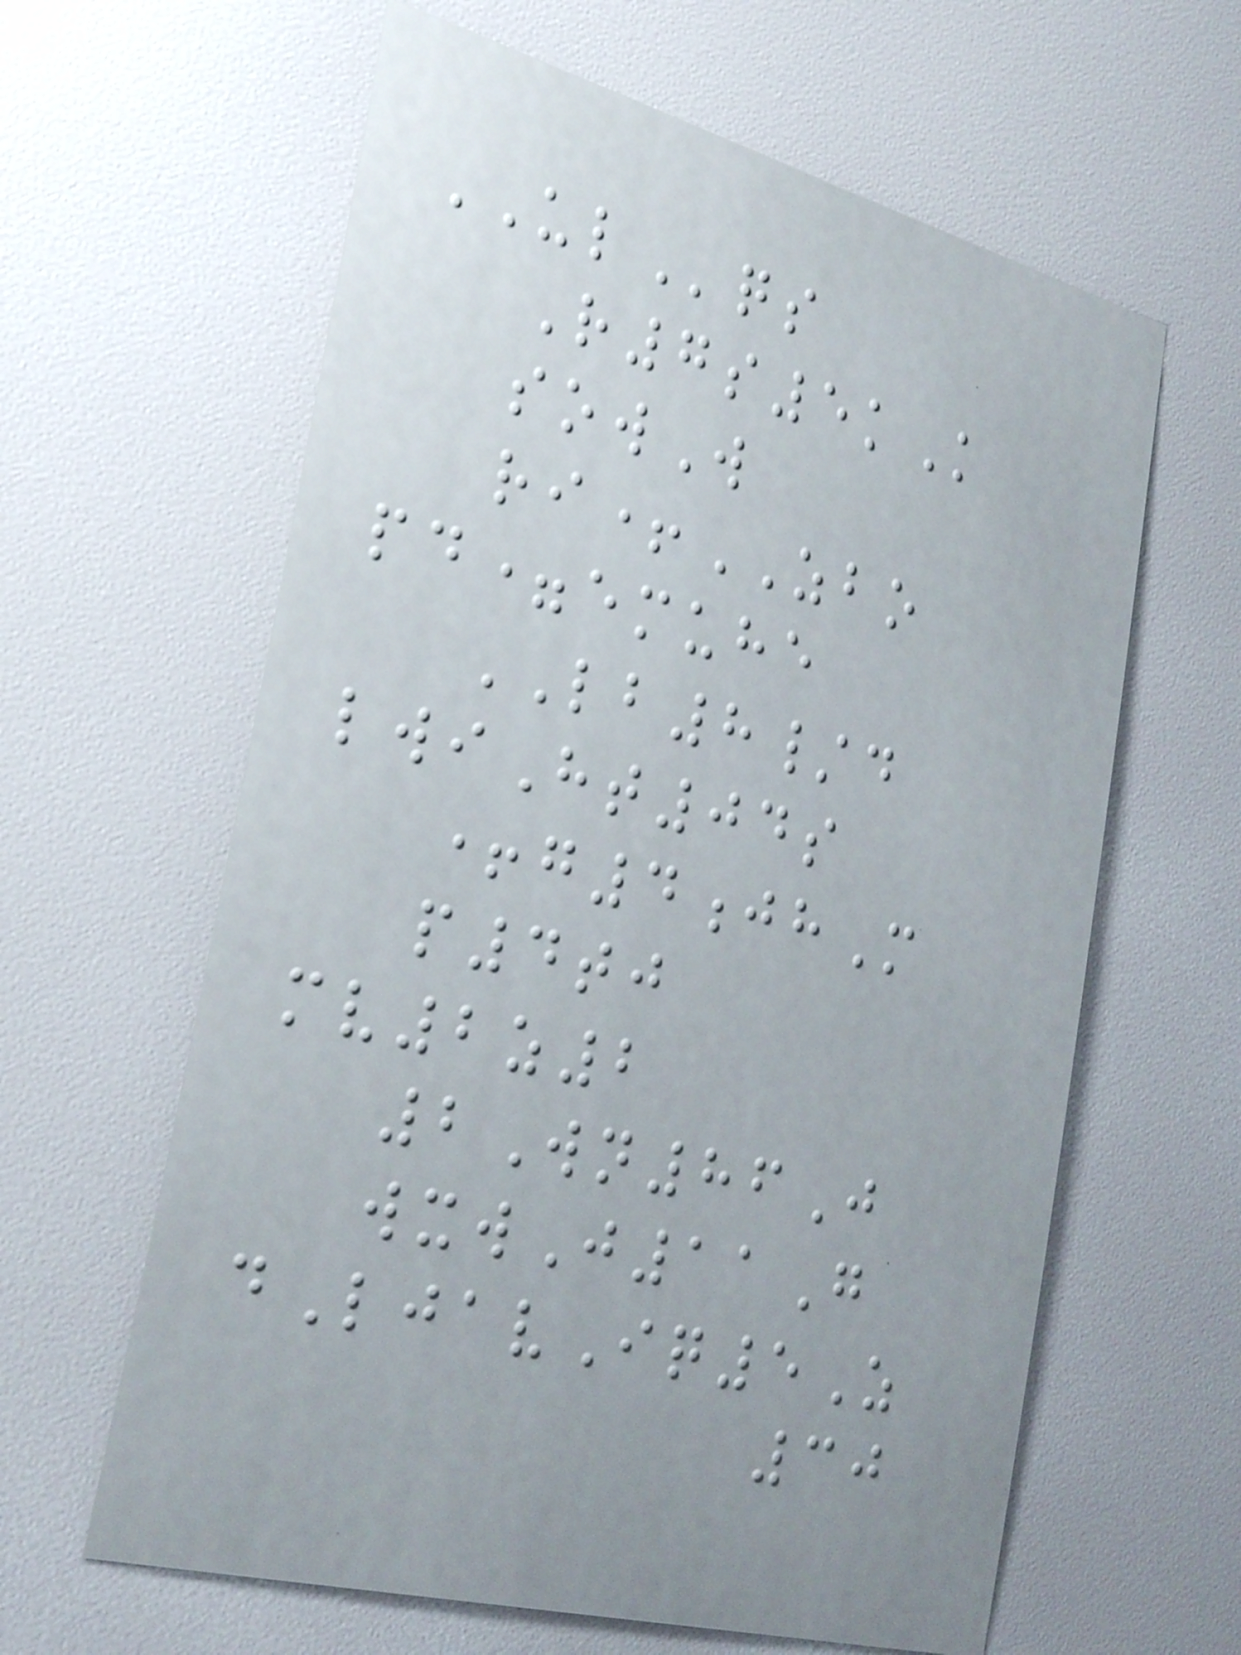ULqs
R7s5kK
sowW
ri+ZBO
pd=emuhe
LB8/d
lwiHt04s
+g4jhM
p4tj
mv2z2
2Wn86J
wxwJ11G
dLjavIq5Z
30
